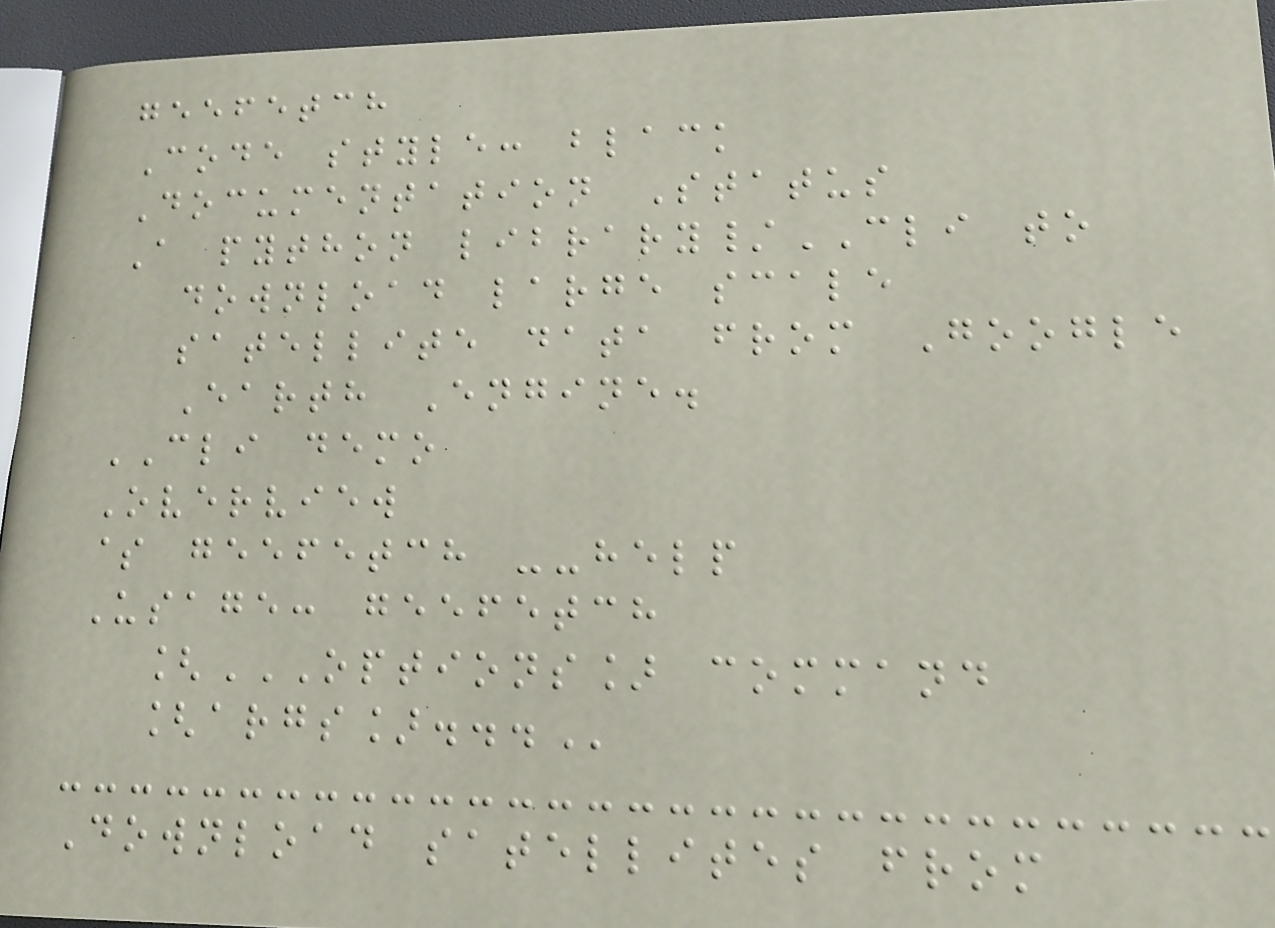geefetch
Code style: black
Documentation Status
A python library/CLI to
download large scale
satellite data from Google
Earth Engine.
CLI demo
Overview
$ geefetch --help
Usage: geefetch
[OPTIONS] COMMAND
[ARGS]...
Download satellites from
